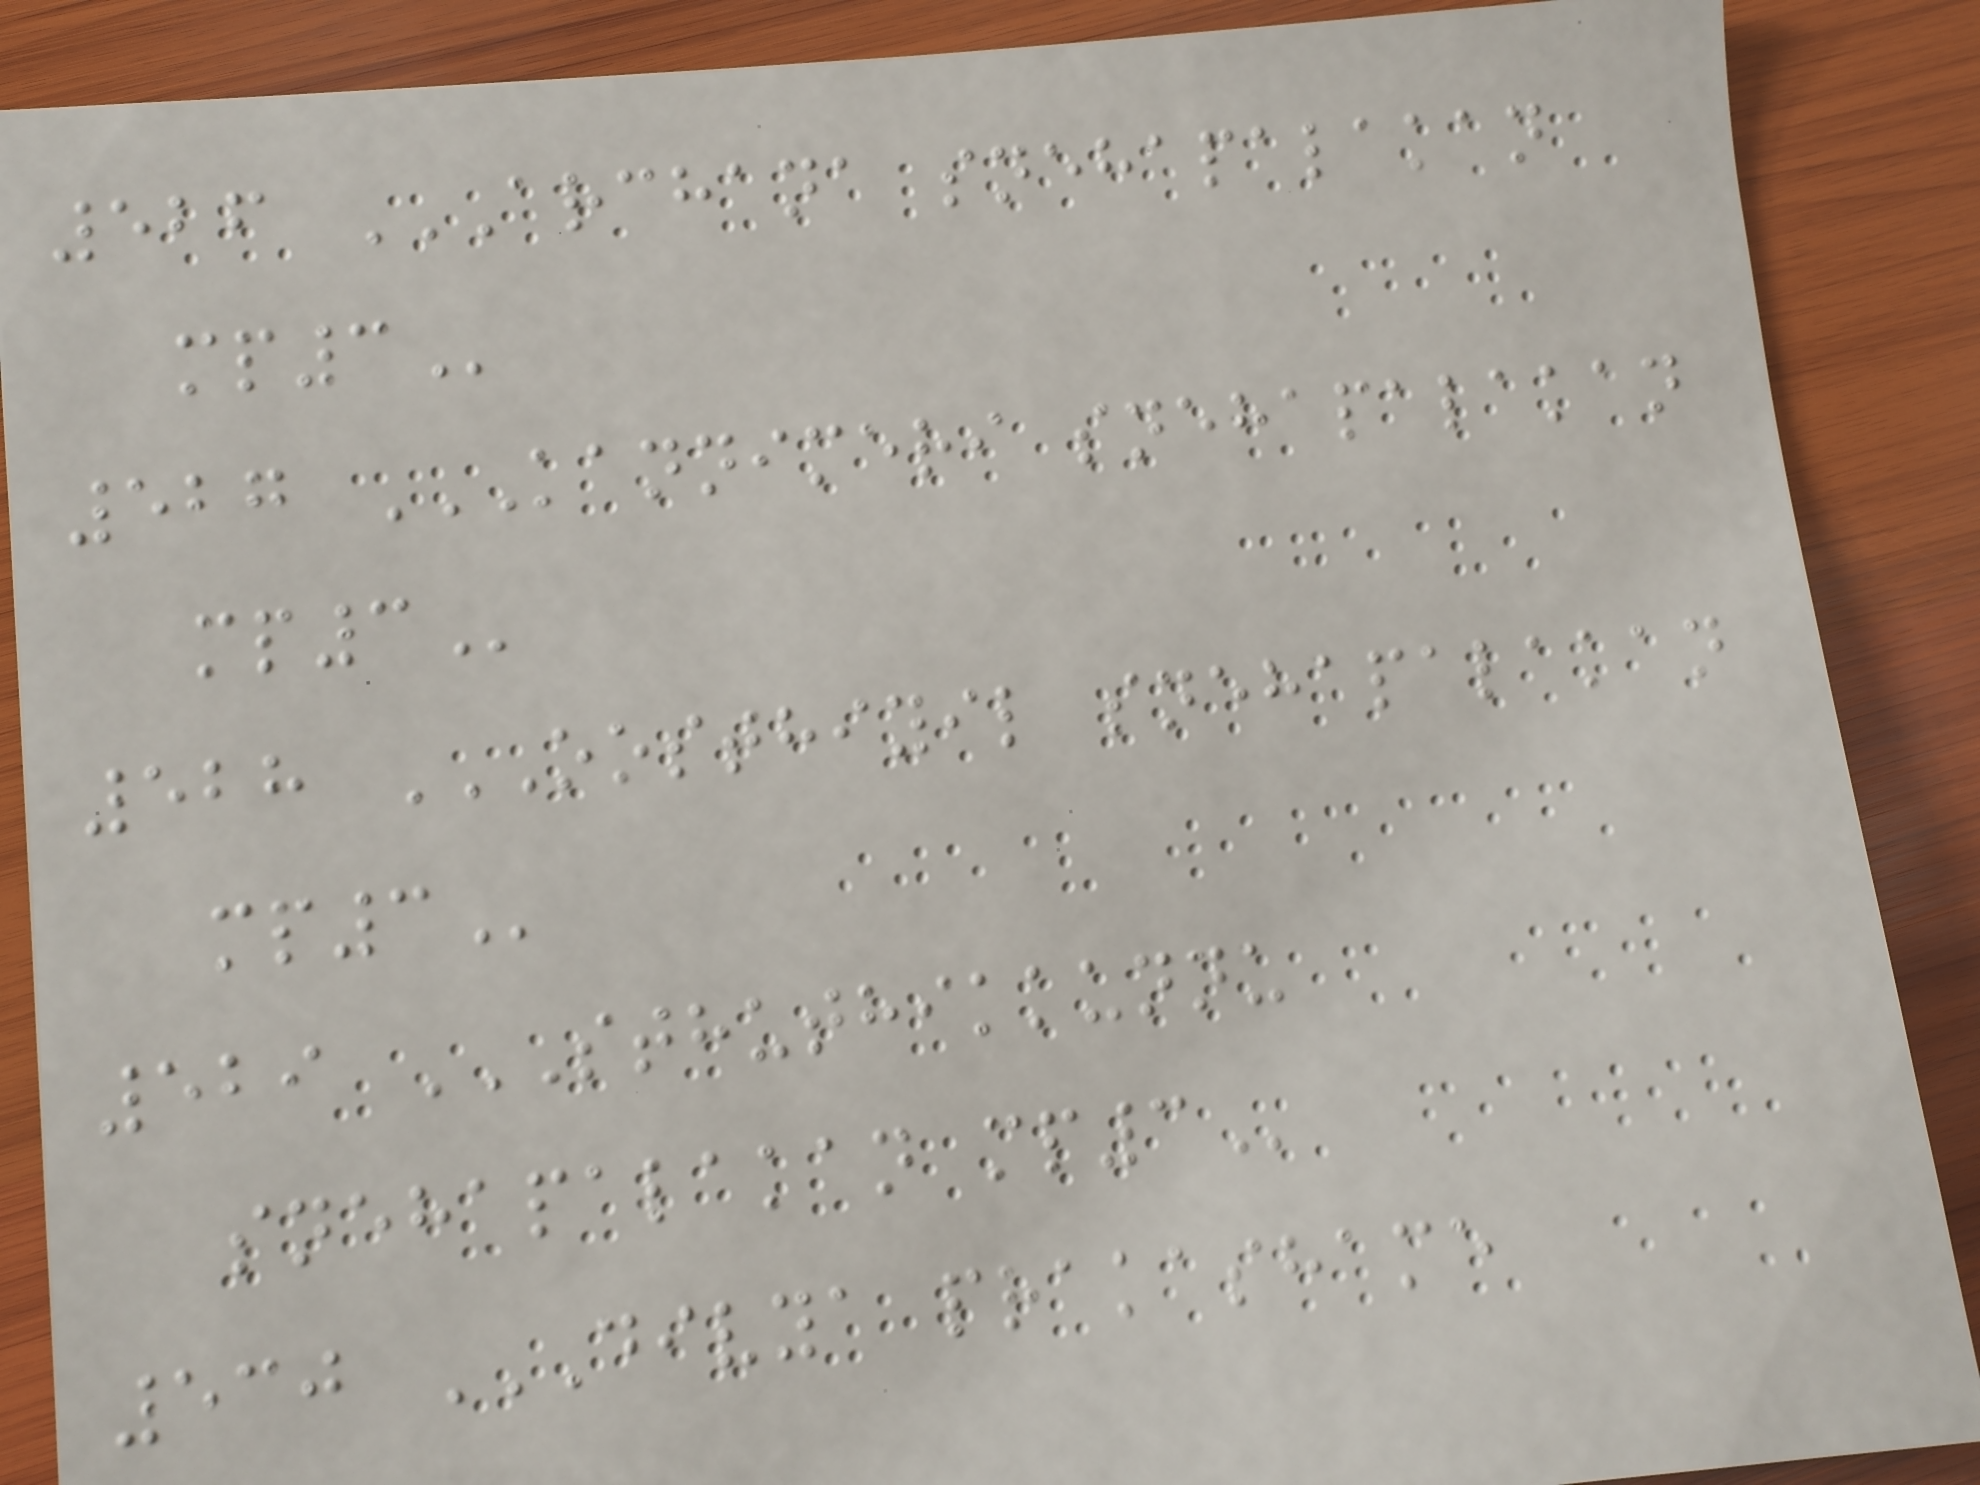526 ARCHANA SNEHAPALAKAN
MP3
527 KANNIMERI SNEHAPALAKAN
MP3
528 OOSTHIYIL SNEHAPALAKAN
MP3
529 STHUTHIKKUNNU
SNEHAPALAKAN MP3
530 DIVYA PRAKASHAME
